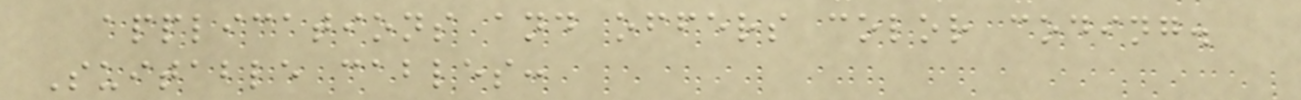applications and offers color coding.
Suitable cables:
